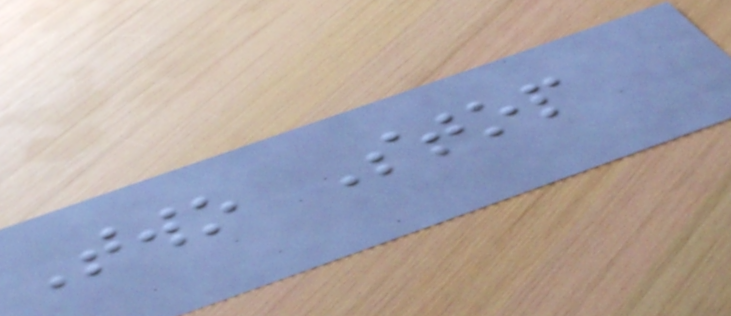Two Stop
